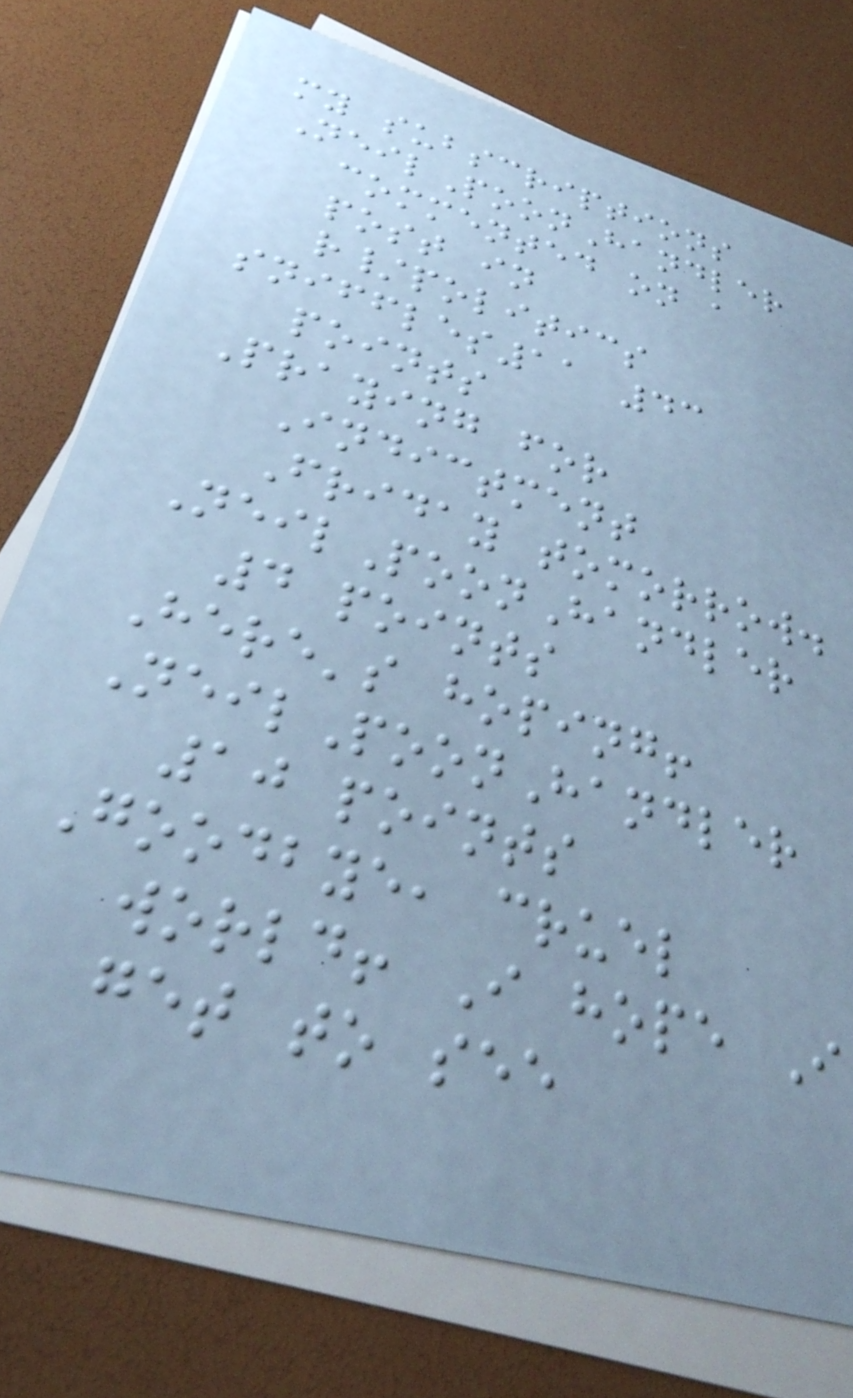my subscriptions
NeilPoonHandler
commented on a
post in
r/politics
sniffles11 43
points
Praying for
Indictment
Friday tomorrow.
NeilPoonHandler
4 points
Here's hoping!
NeilPoonHandler
10 points
Goodbye, cruel
world! I hope I
get to see
